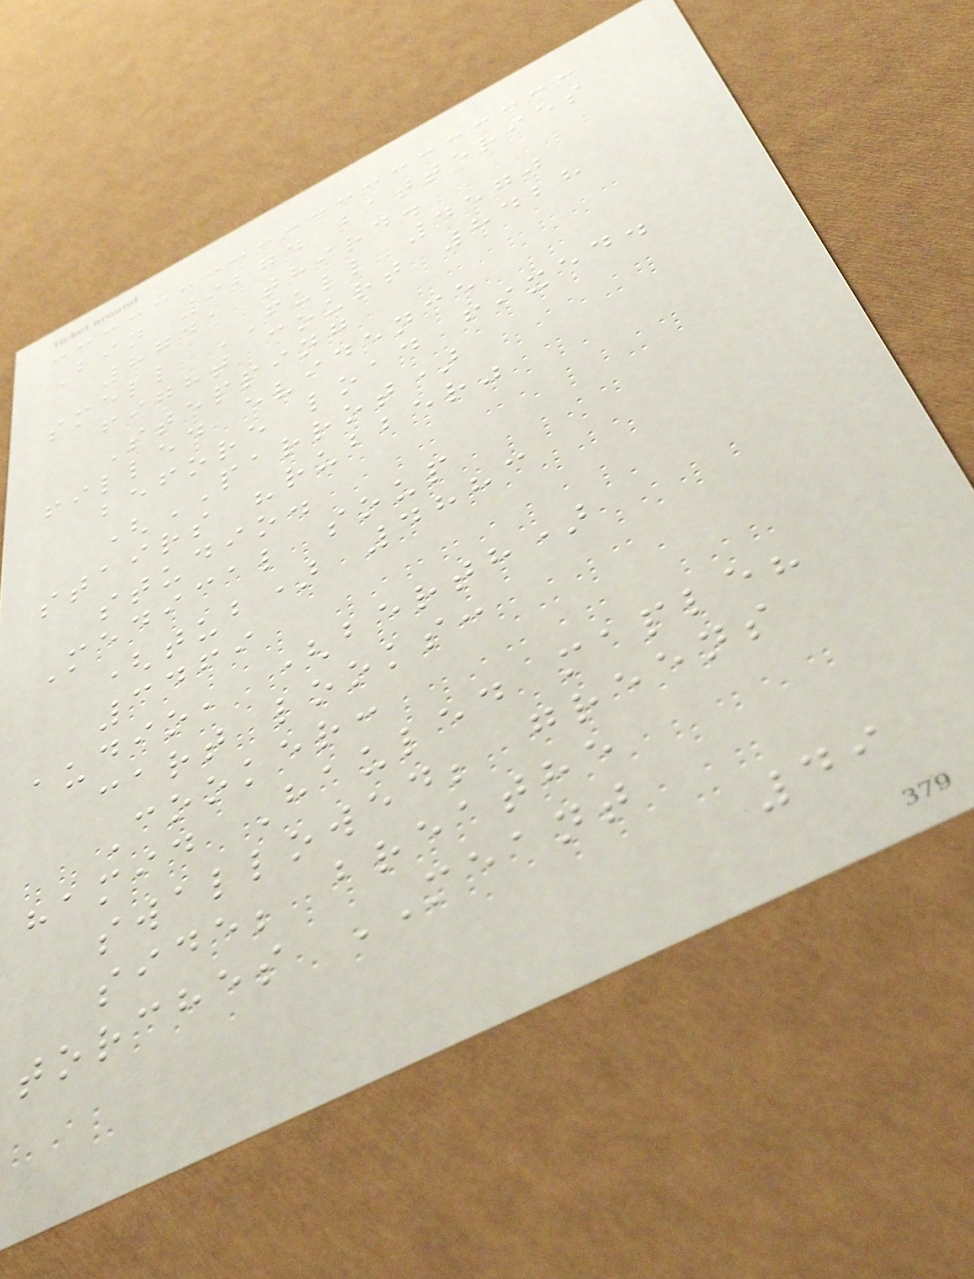Bin 9274 batteries
8741 third.
smell FULL 4570
fight court 8428
Stepping
filled evidence
before load fixed.
(PARROT)
stairs "rubber"
studio.
Medical soup
(tub) 4883
3469
audio, (berth)
cart looks:
Cooker:
hamid Hauled maple?
swallowed; greens
side; breathe
torches MEANT
49
